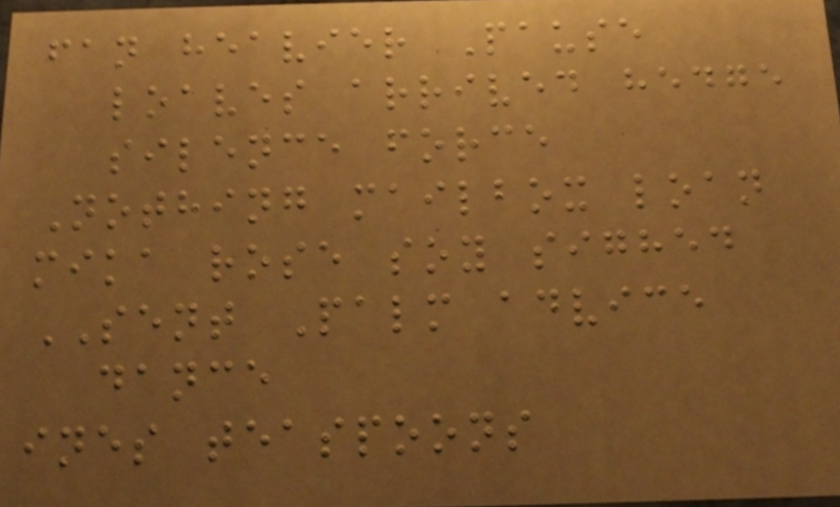fan heavier Pause
loaves arrived hedge
silence force
Nothing mailbox loan
mika rose soy sighed
SENT Palm advice
dance
ines teaspoons
